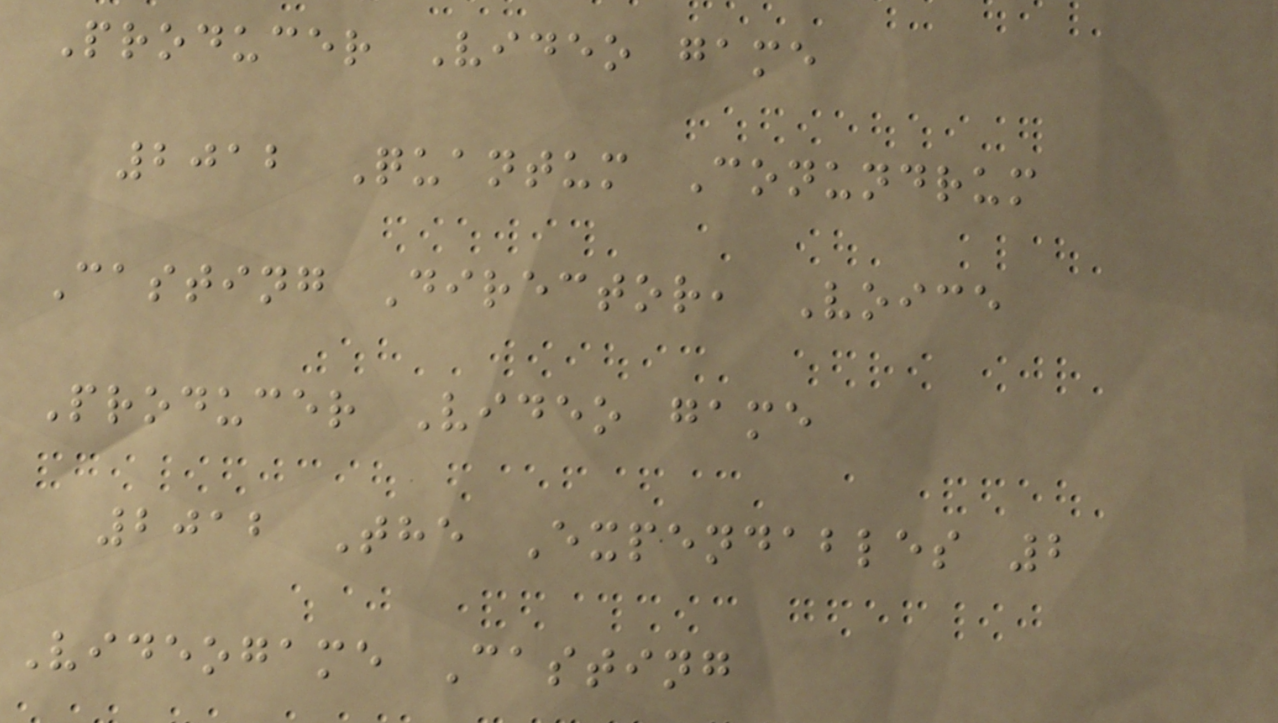Producer Video game
2012 Quantum Conundrum
Casting Director, Voice
Producer Video game
2012 The Expendables 2
Videogame Casting
